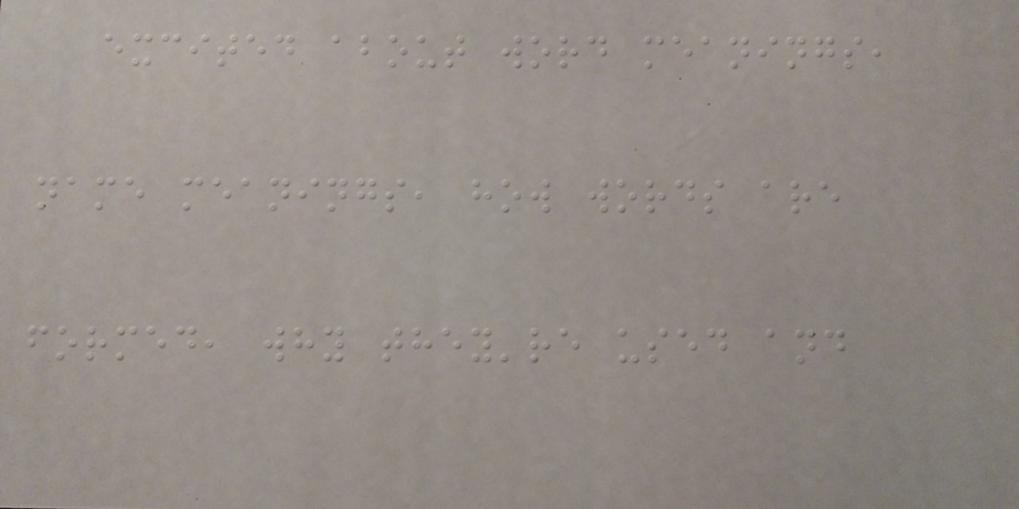excited about word meanings,
name meanings, how words are
formed, why they're used and
